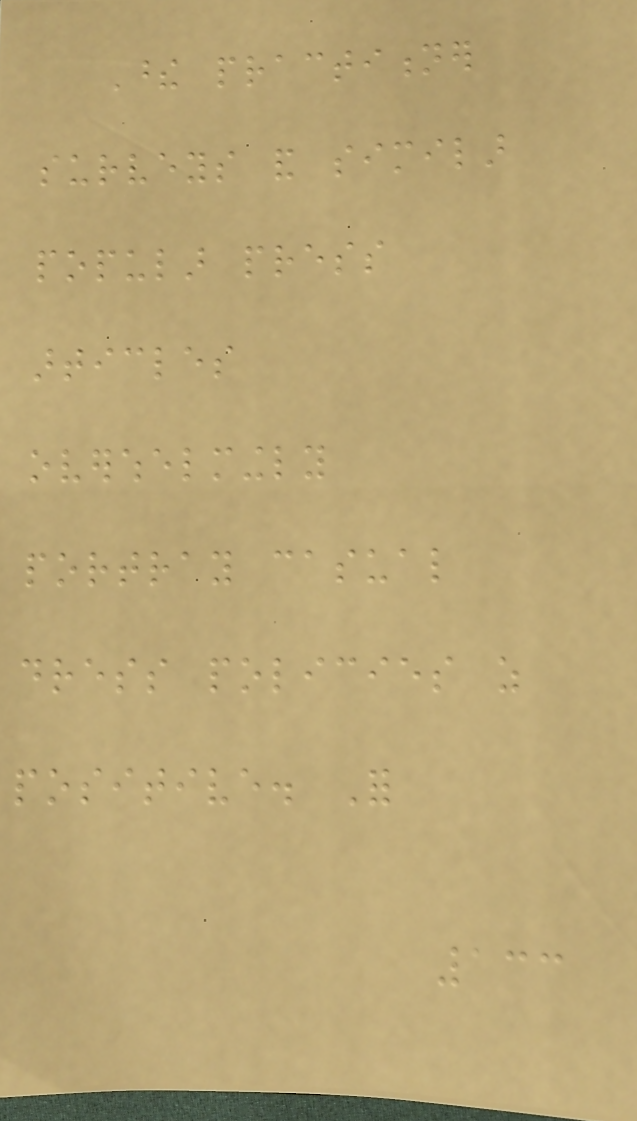These practitioner
surveys and similar
popular press
articles
overwhelmingly
portray casual
dress policies as
positive. For
133
